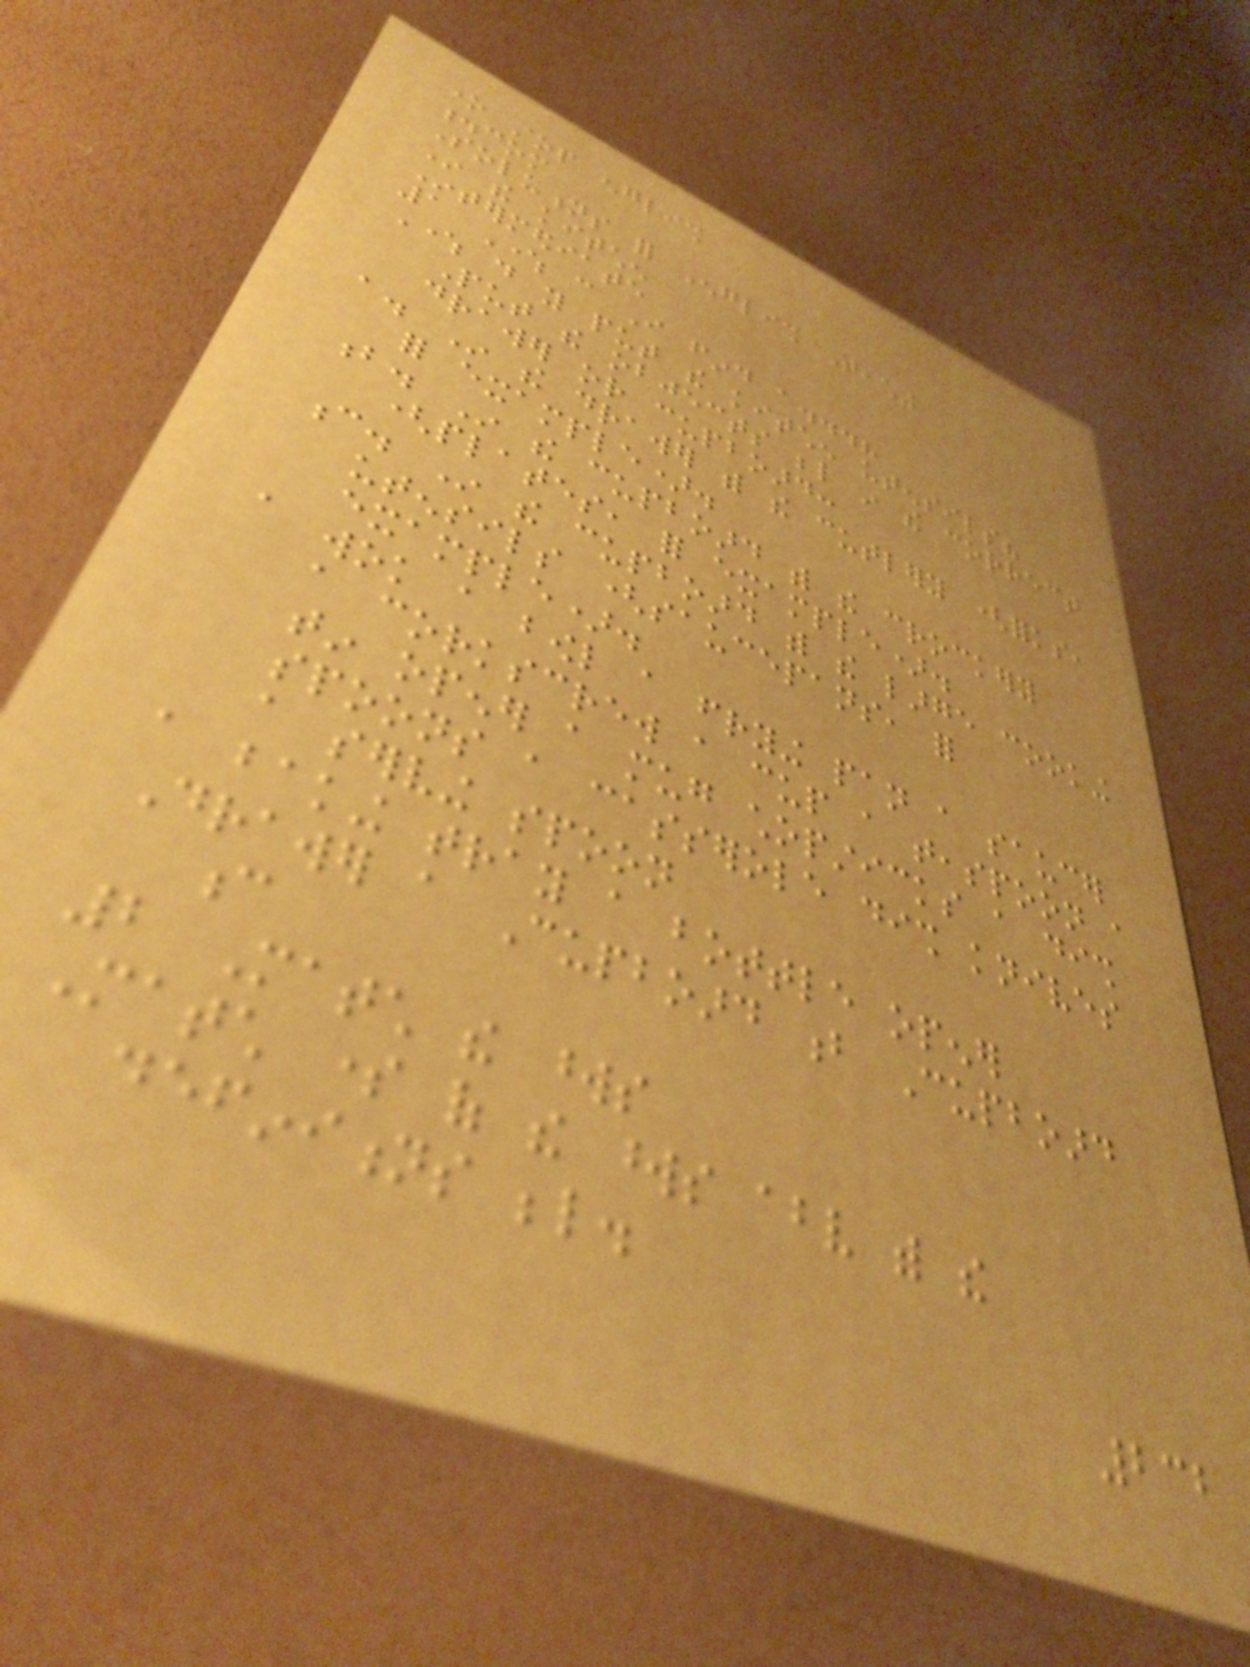one stop english
.com
Solutions for English Teaching
In the kitchen
Intermediate
1 Where can I find a...?
Where do you put the kitchen utensils?
Put the objects below in the correct
drawer or cupboard:
a. In the drawer with the cutlery (forks,
for example).
b. In the cupboard with the crockery
(plates, for example).
c. In the cupboard with the large cooking
utensils (saucepans, for
example).
a wok a bowl a frying pan a saucer
a corkscrew a cup a teaspoon a
tin opener a mug chopsticks a dish
spoons a casserole dish knives
a serving spoon
a baking tray a bottle opener
Drawer a Cupboard b Cupboard
c
2 Match the words
Match some of the words above with the
definitions below.
232
